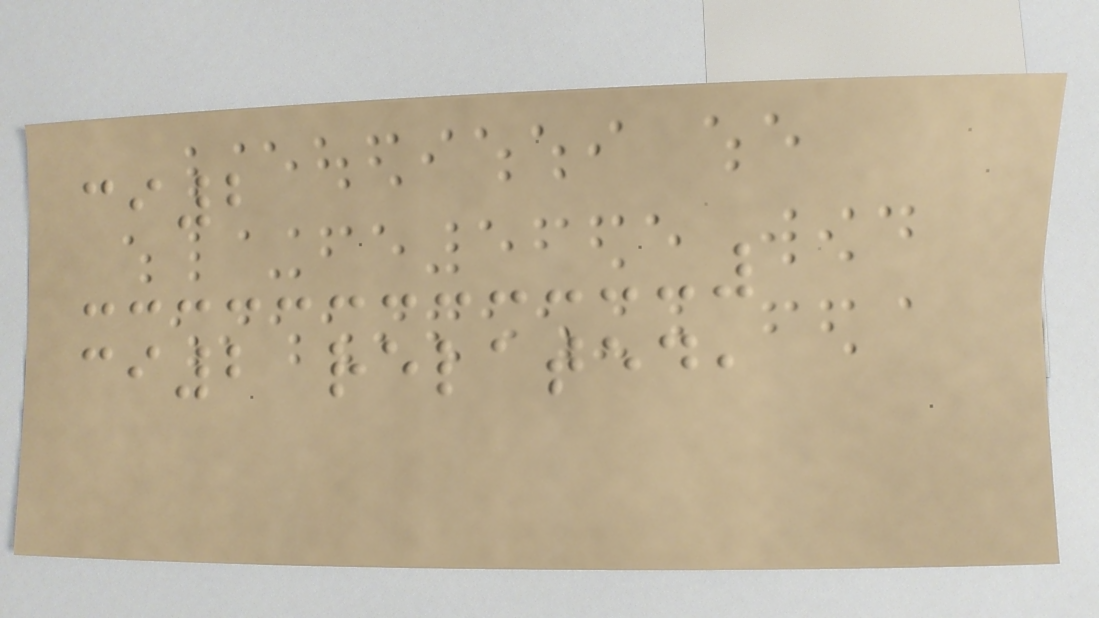ci2
ci2 related,
